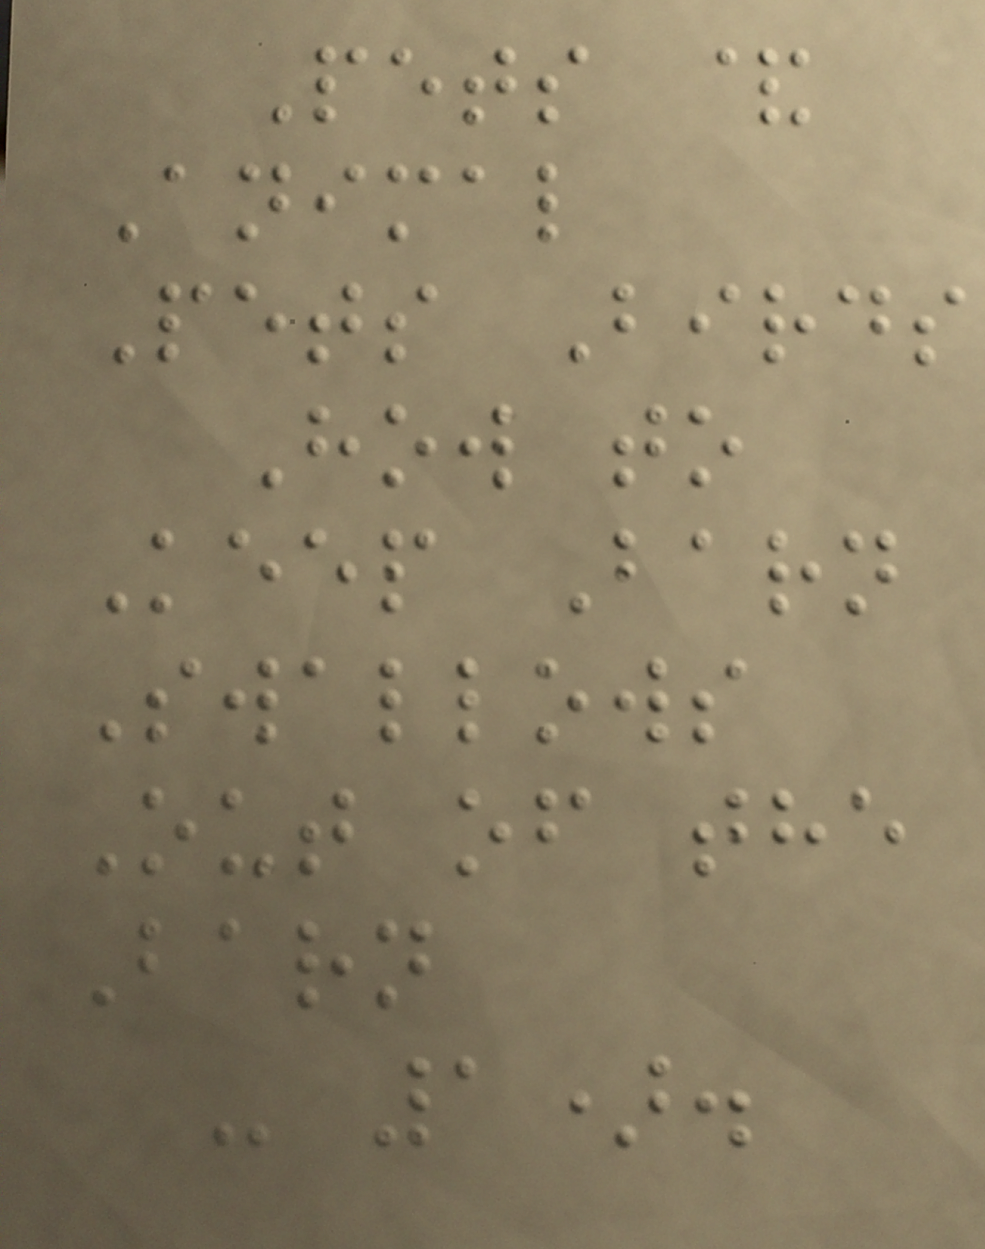Pets &
Animal
Pets Birds
How to
Keep Barn
Swallows
Out of the
Barn
- 1).
